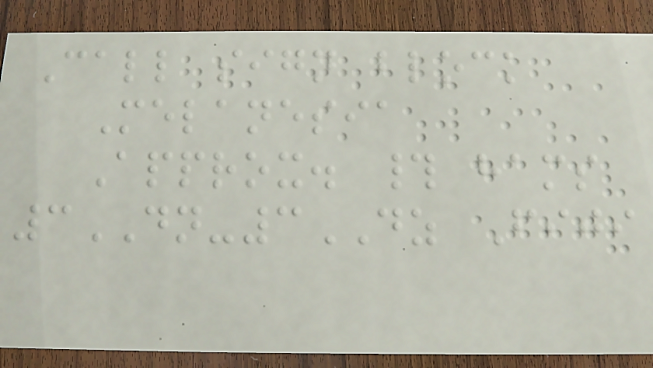Call sign block
Melanesia
Approx. # hams
3DN-3DZ Fiji
